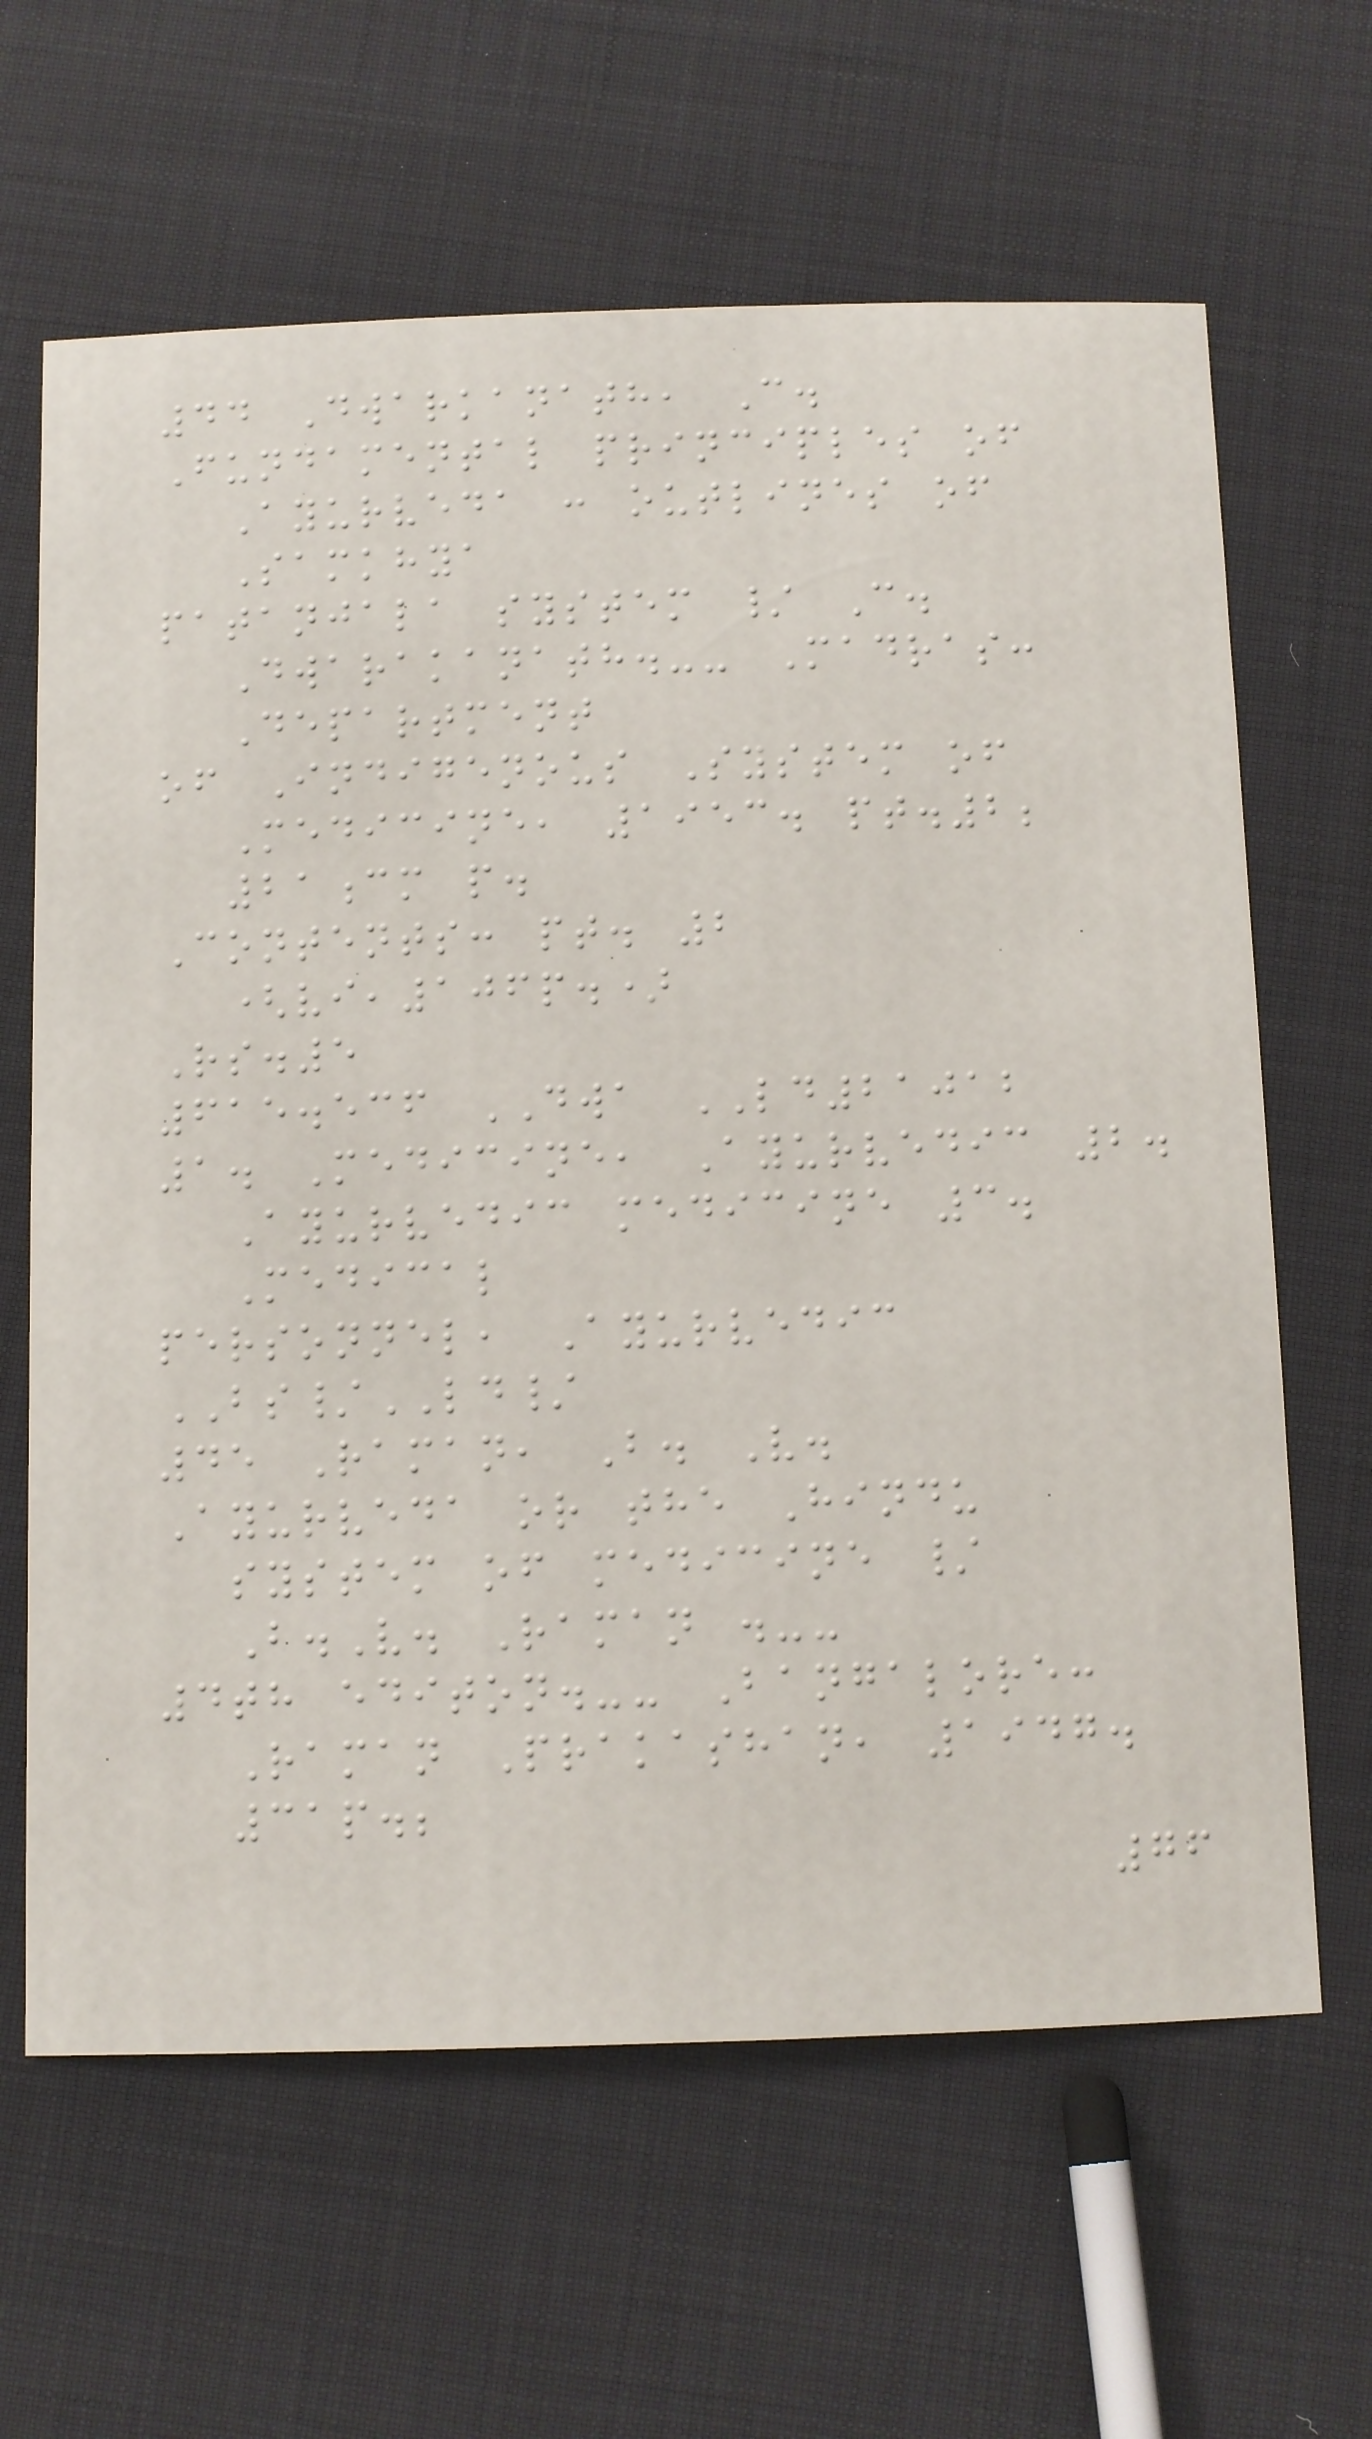44 Dwarkanath, C.
Fundamental principles of
Ayurveda : outlines of
Samkhya
patanjala system / C.
Dwarakanath.-- Madras:
Department
of Indigenous System of
Medicine, 1953. pt.2;
21cm p.
Contents: pt. 2
(vi,106p.)
Rs.5
615.536 DWA LD21012
1. Medicine, Ayurvedic 2.
Ayurvedic medicine 3.
Medical
personnel, Ayurvedic
BS/LD/
45 Raman, B. V.
Ayurveda or the Hindu
system of medicine /
B.V. Raman .--
4th editon.-- Bangalore:
Raman Prakashan, 1947.
31p.;
76
